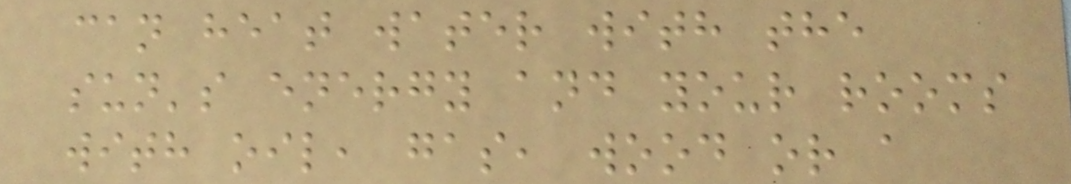can heat water with the
sun's energy and your rooms
with oil, gas, wood or a
